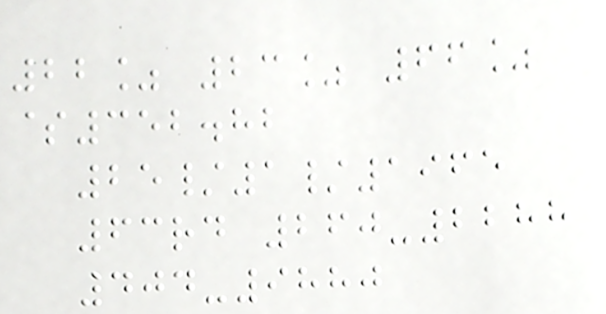22% 23% 66%
$352.82
25/1/1965
63rd 260-2288
404-9880
